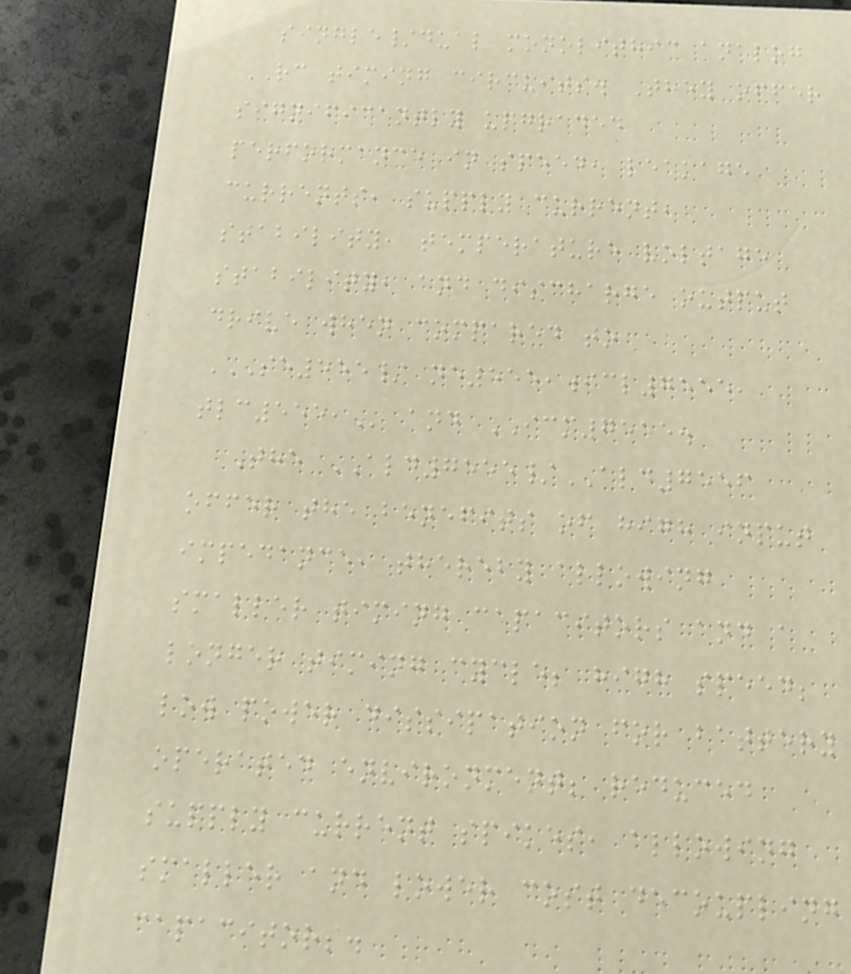single/dual monolithic analog
RC timing circuits. They offer
significantly upgraded
performance in speed, leakage
currents, supply current,
stability, temperature voltage
stability, and discharge output
drive when compared to
SE555/ NE555,ICL7555,
TLC555, and ICM7555.
The ALD7555/ALD7556
offer the benefits of high input
impedance, thereby allowing
smaller timing capacitors and a
longer timing cycle; high speed;
low power dissipation for battery
operated environment; reduced
supply current spikes, allowing
smaller and lower cost decoupling
capacitors.
